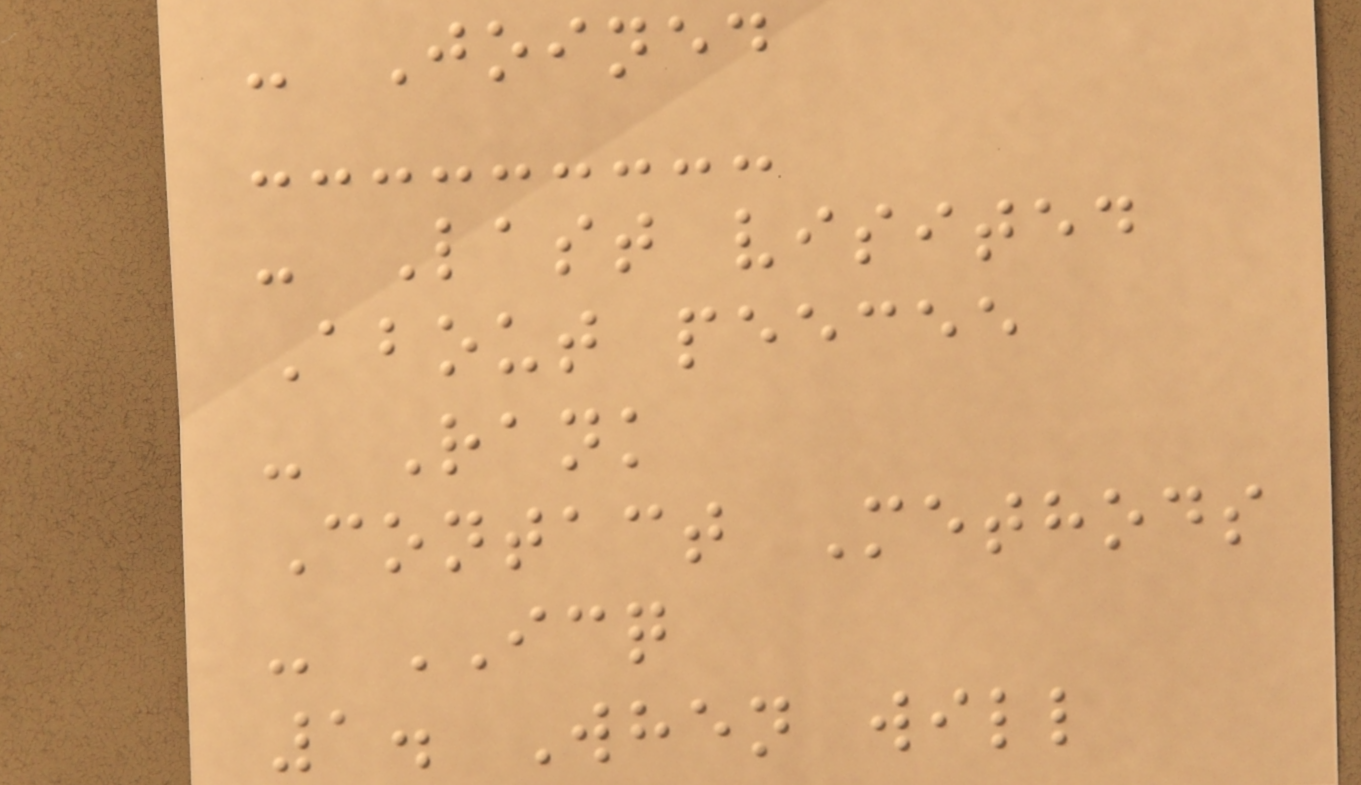- Joined
- Last visited
About peecee
- Rank
Contact Methods
- ICQ
1. When will
